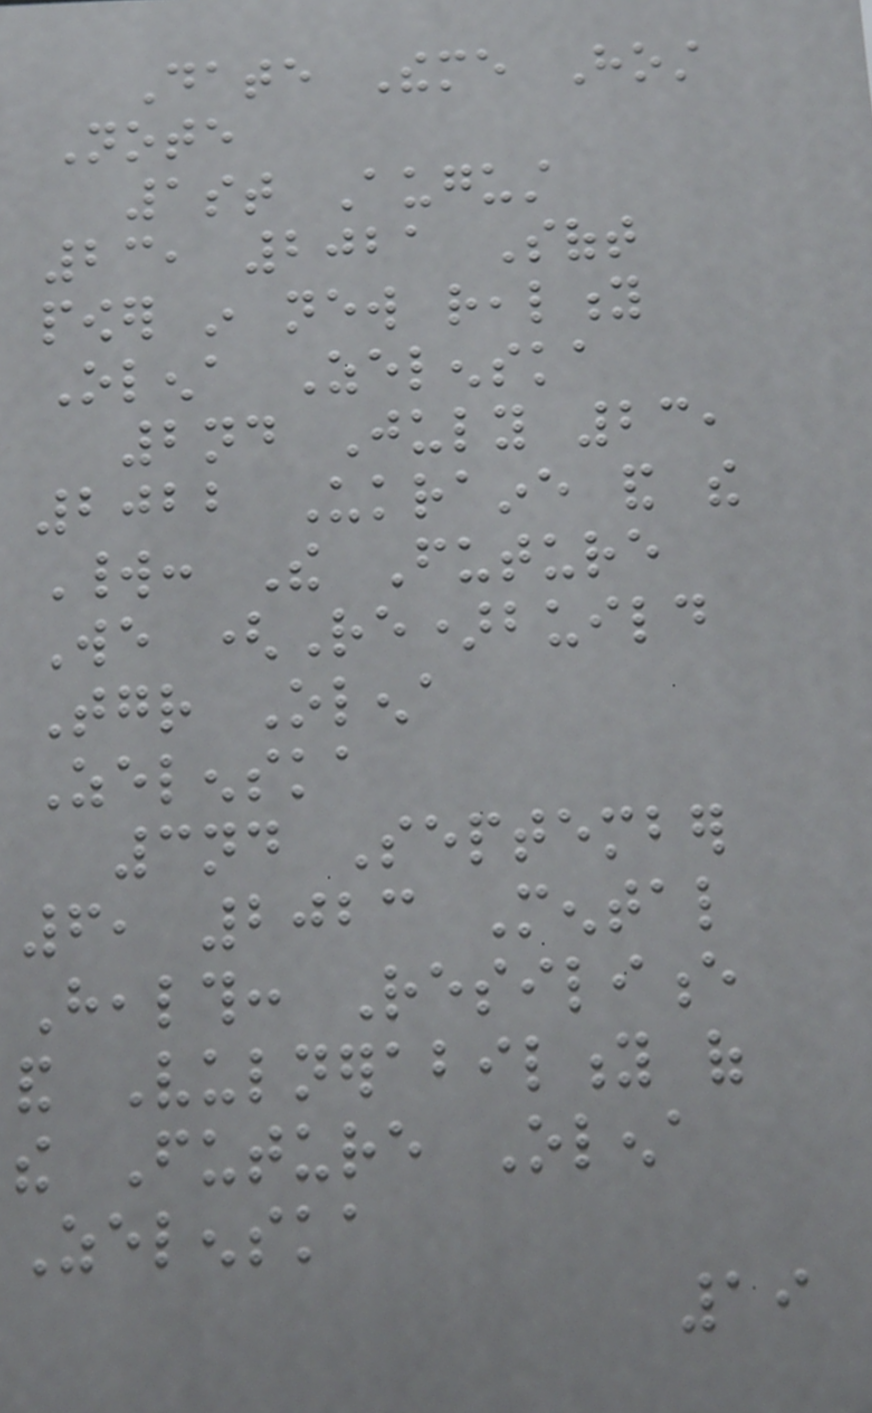Date Theme Host
Note
1st August
23, 2021 Soft
power in new reality
Olena Zelenska
2nd July 23,
2022 Ukraine and the
World: The Future
We (Re)build
Together Olena
Zelenska
3nd September
6, 2023 Mental
Health: Resilience
and Vulnerability of
the Future Olena
Zelenska
19
